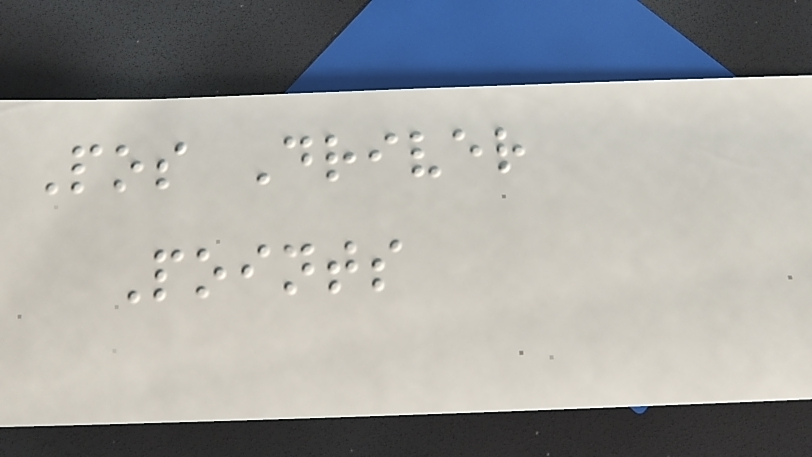Pos Driver
Points
